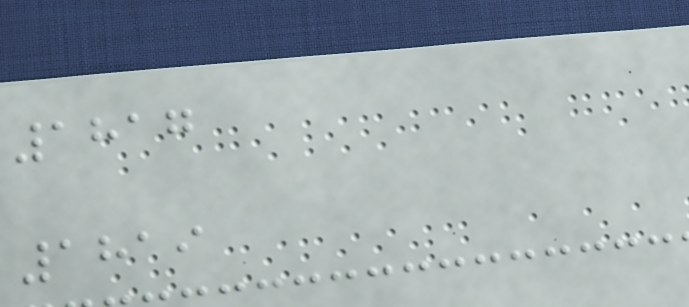1817
1819
